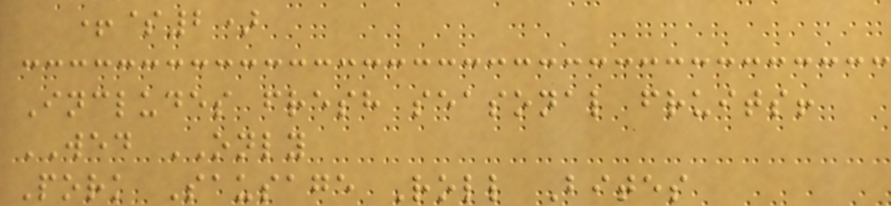+$2)
Includes fresh seasonal fruits!
WED ONLY
Pork Sausage Roll Bites
